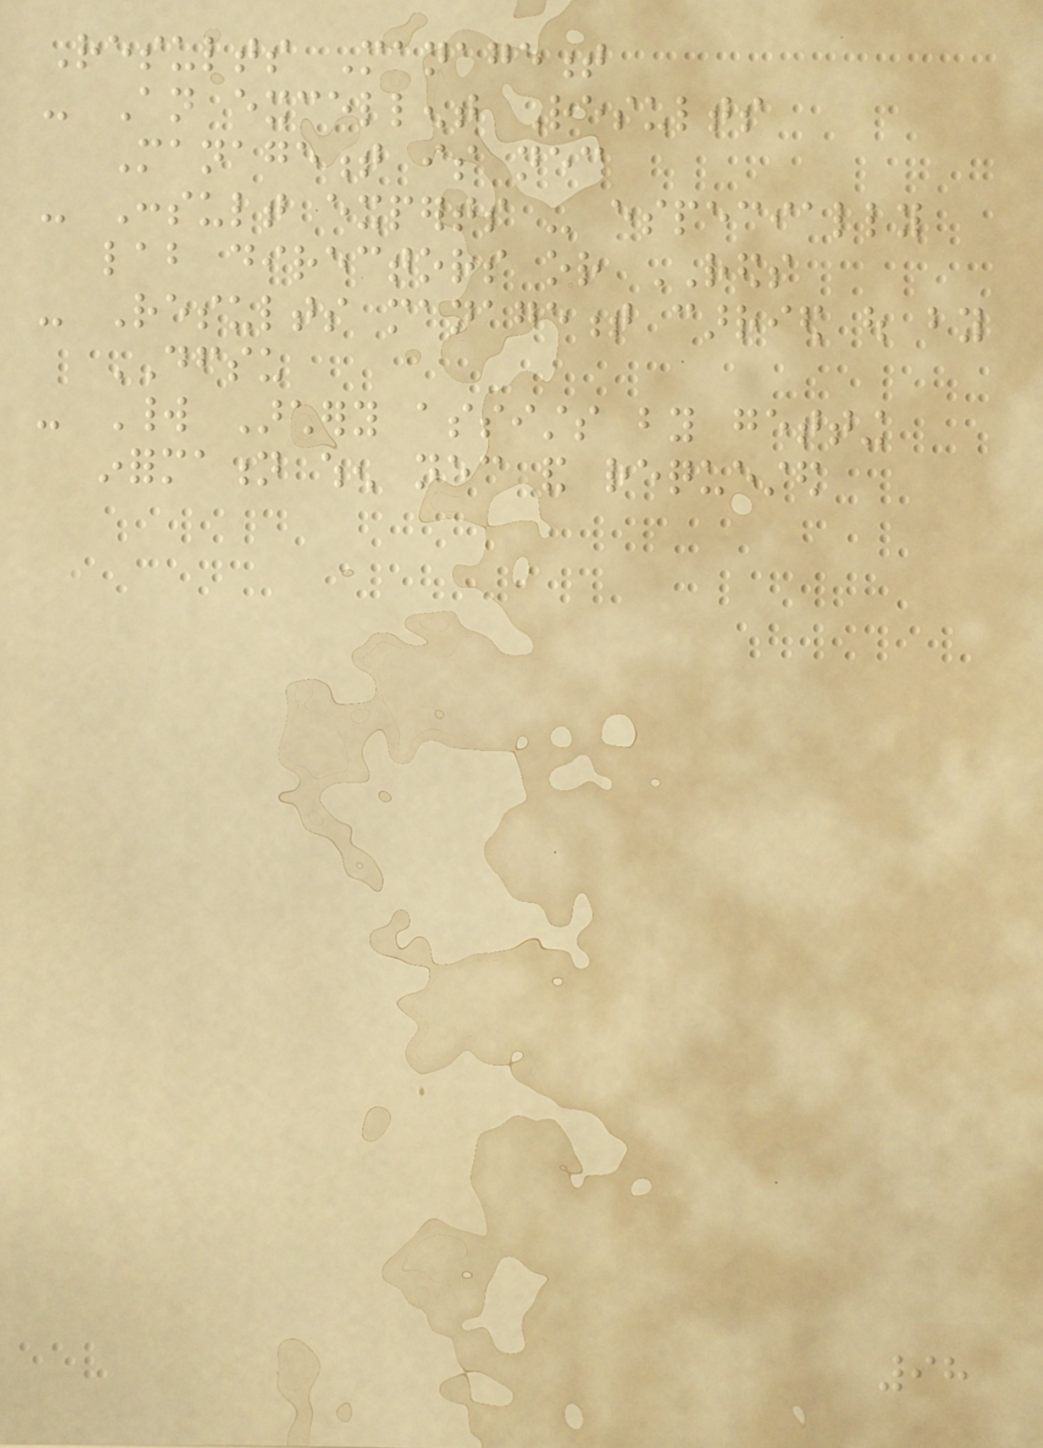Results Management
- An excellent Results
Management is necessary
- Consult experts - especially
lab directors or REDS
- Results management carried out by
DFSU
- World Archery assists by getting
information when necessary and requested
98
